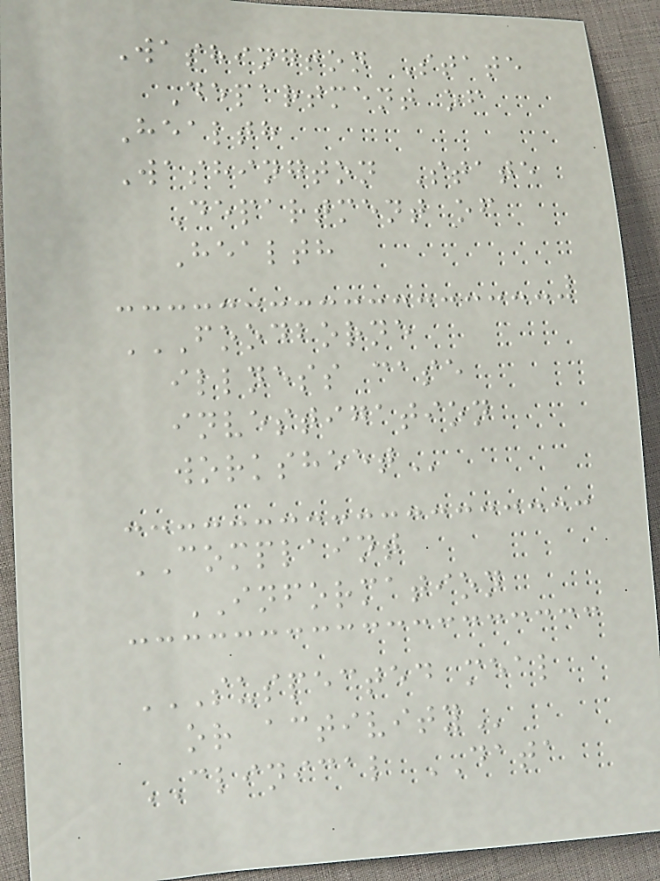Washington State
Department of
Health
Washington State
Department of
Health
FOODBORNE
ILLNESS CASE
INVESTIGATION
WORKSHEET
COMPLAINT
INFORMATION
SUSPECTED MEAL
OR ACTIVITY
CLINICAL DATA
